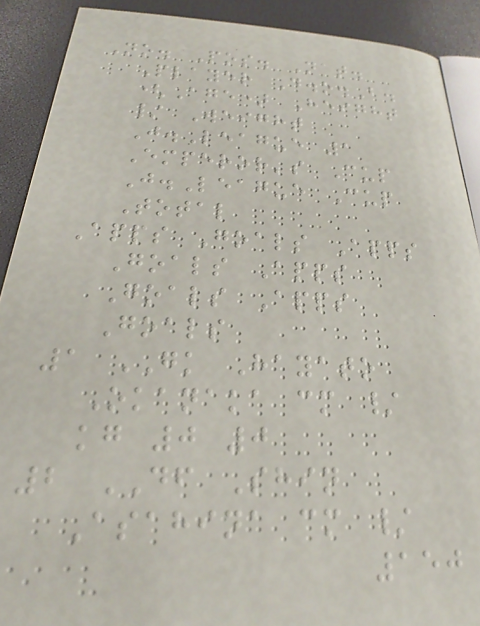No. Pos. Nat.
Player D.o.B.
(Age) Height
/ Weight
J.League 1
Emperor's Cup
J.League Cup
Total
Apps Goals Apps
Goals Apps
Goals Apps
Goals
1 GK Hayato
Okanaka cm /
kg 0 0
2 DF Shin
Asahina cm /
150
